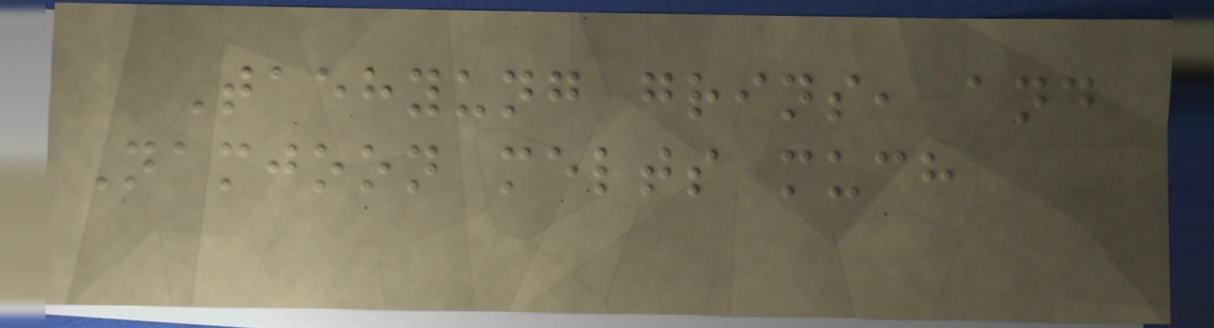Taehyung grins, and
Namjoon melts much
